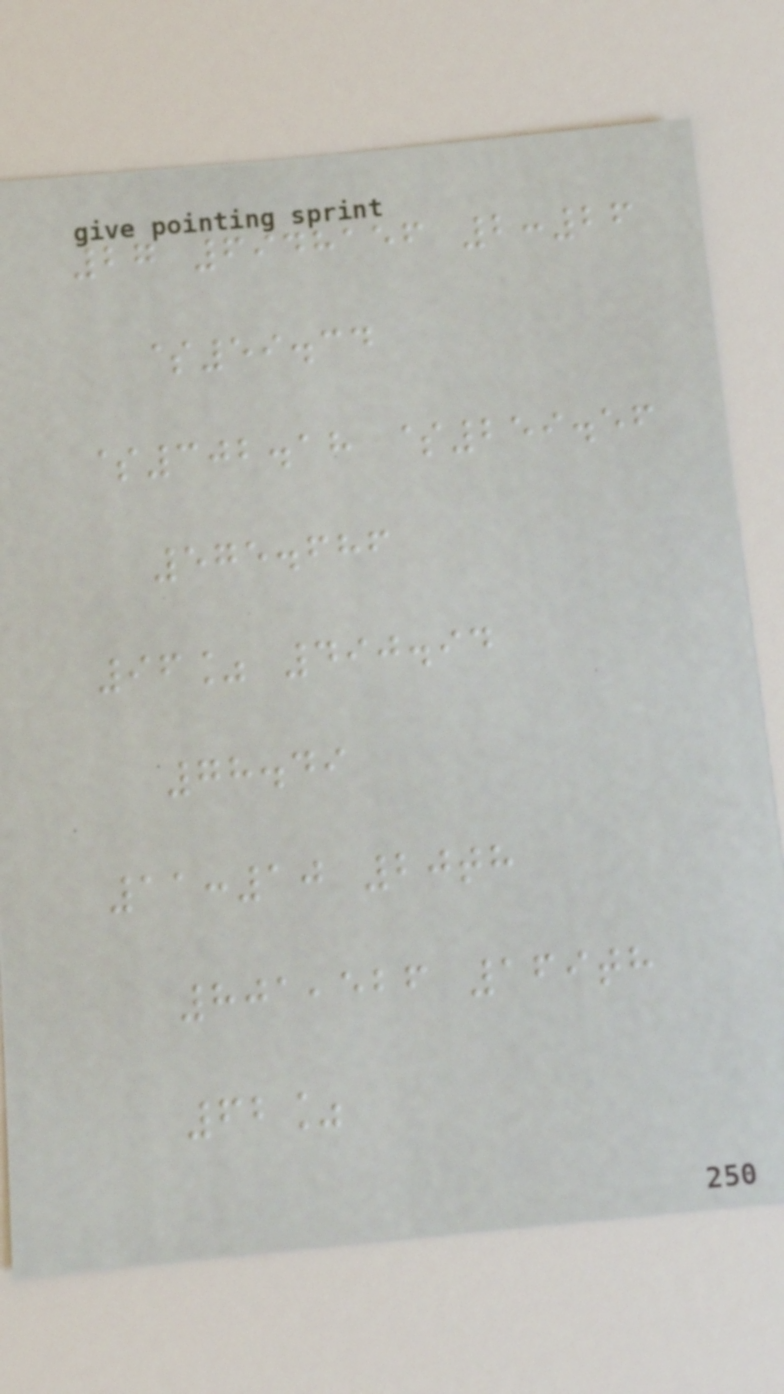27 6948156 2:26
$59.34
$302.18 $259.56
575.686
96% 490.94
78.49
11:10 20th
801,526 169th
62%
